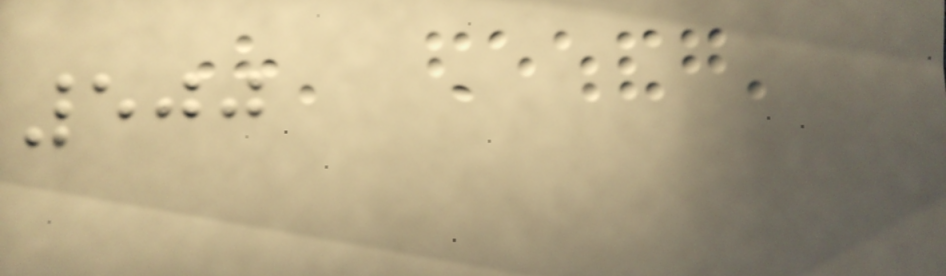500
